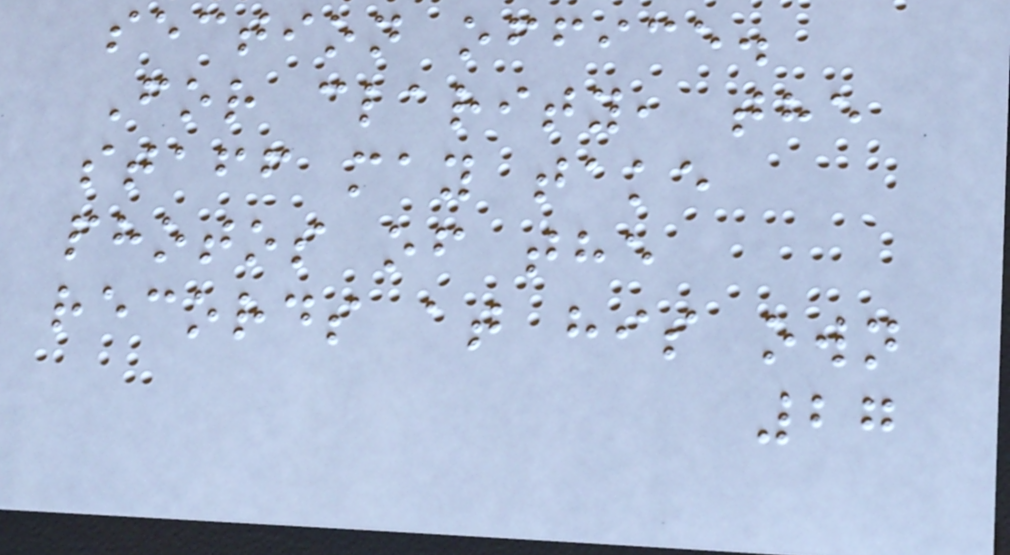section office.
For clarity, the
staff may take
photos of the
records at his own
27
